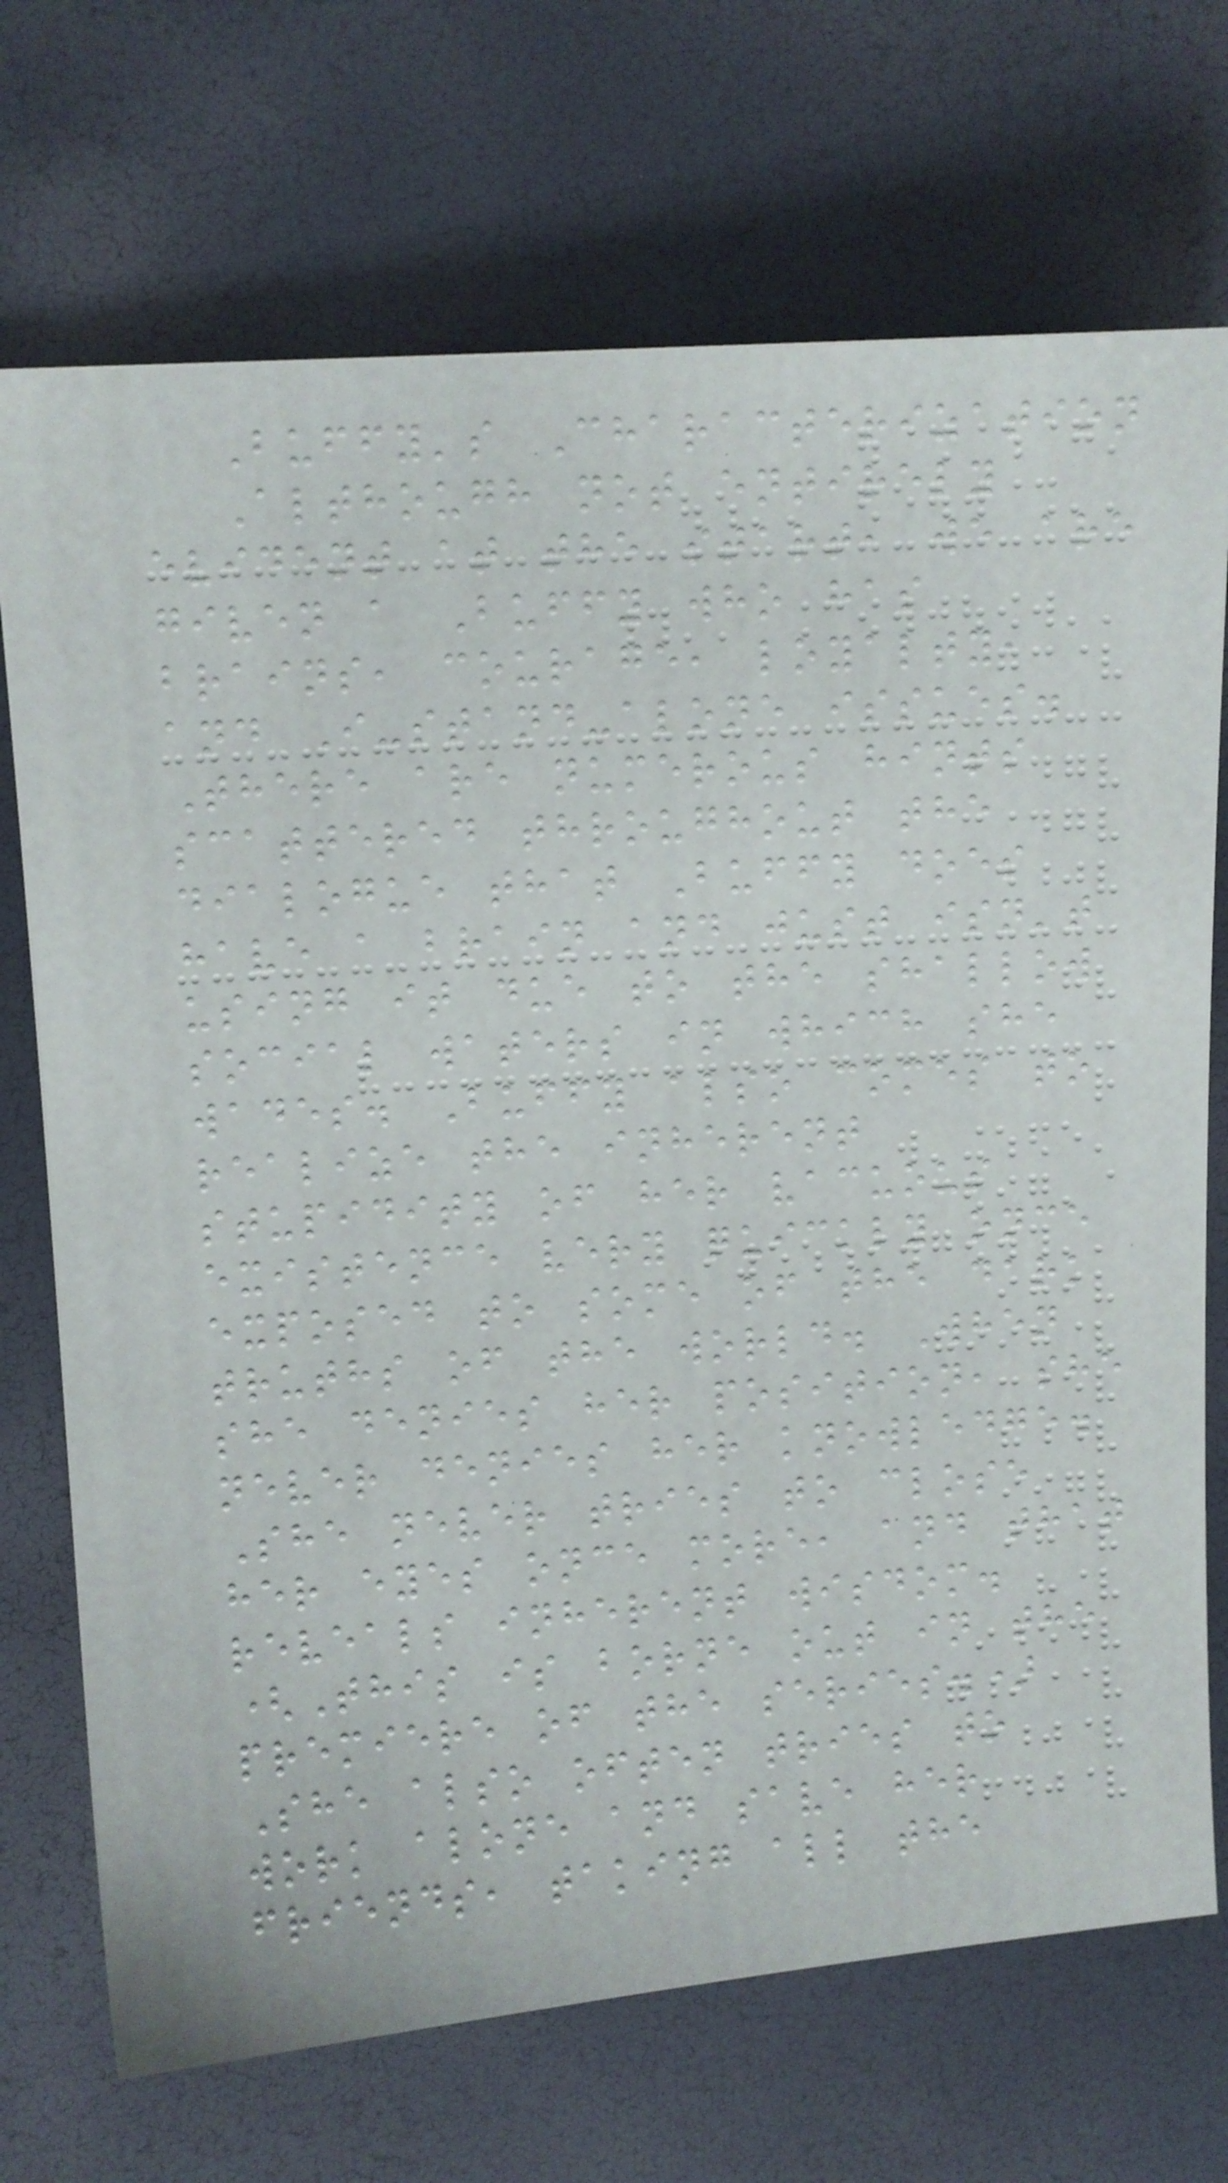Buffy's Characterization
Although not entirely
evident at the start, we are
given a Buffy who has
brains, courage, loyalty,
and I-stand-alone issues.
There are numerous hints
scattered throughout the
dialogue that Buffy does
have a brain and just isn't
using it due to the shallow
social waters in which she
wades. Buffy also comes to
realize the inherent
stupidity of her vacuous
existence very quickly once
exposed to some of the dark
truths of the world. When
she denies her position, she
never denies her knowledge.
She never tries to close
her eyes once more, and that
reveals inherent wisdom.
(This is borne out in the
premiere of the series.)
She also often tries to
work alone and save her
friends, taking all the
